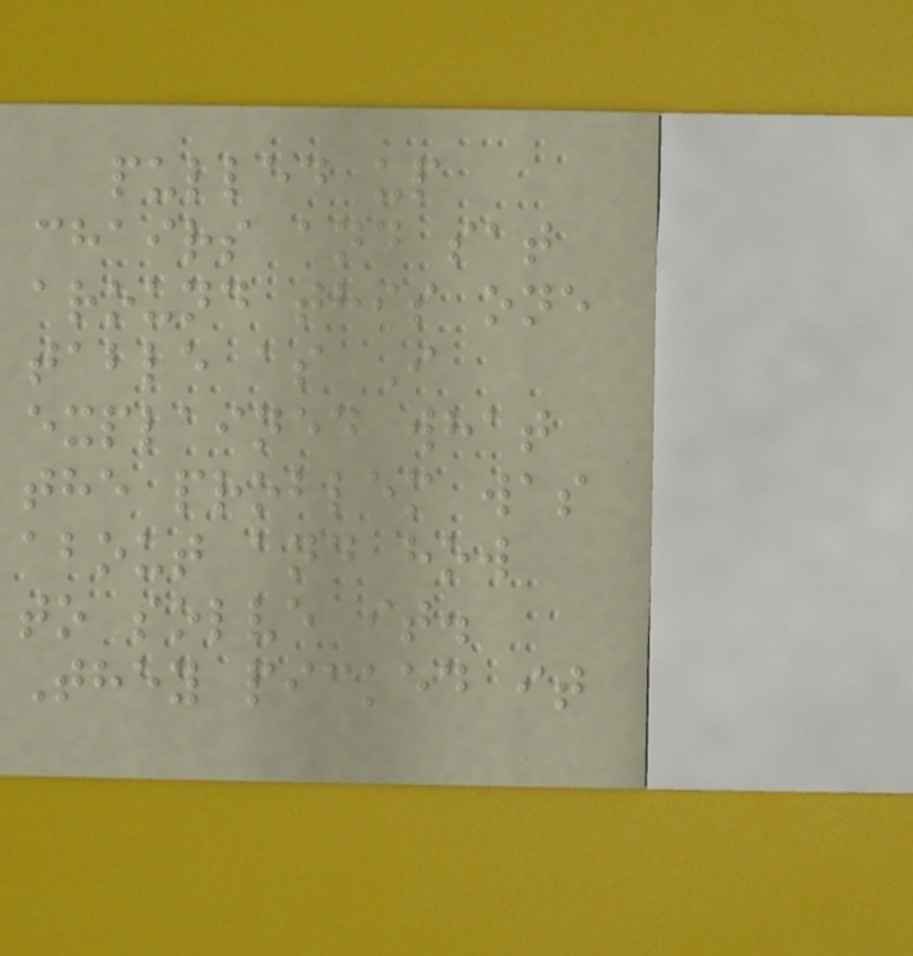pulled up
chairs and sat
around this one
table as I
explained what
the problem was
about and how
to solve it.
They picked it
